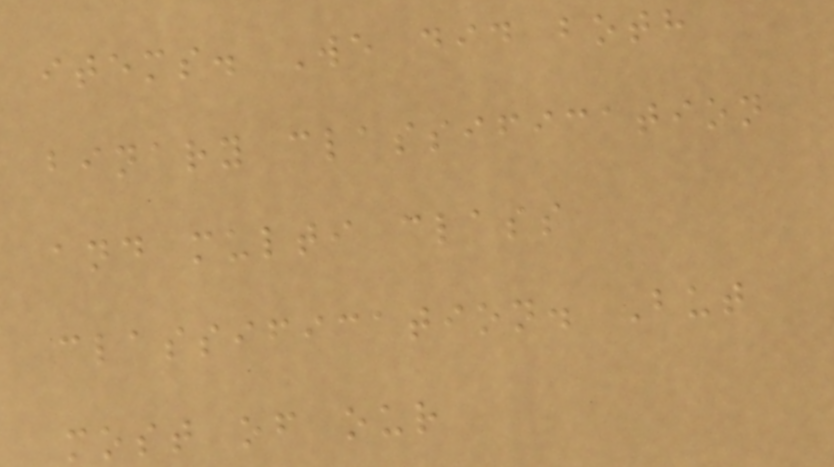items. We did both
binary classification
and multi class
classification. But
most of our
